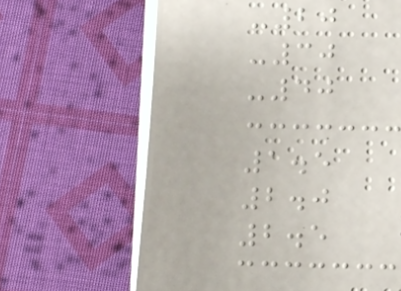-20
-30
-40
1.5
2.0
2.5
